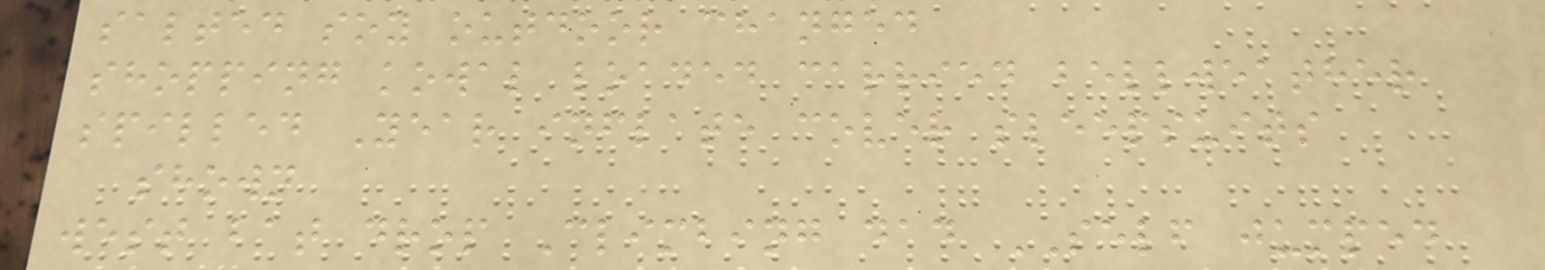salted soy outdoor changed
shopping kowal loaded carried bellweather
spilled Year inflate cover sleepsuits
shown
west bat drop Climbing dad SELF jumped
